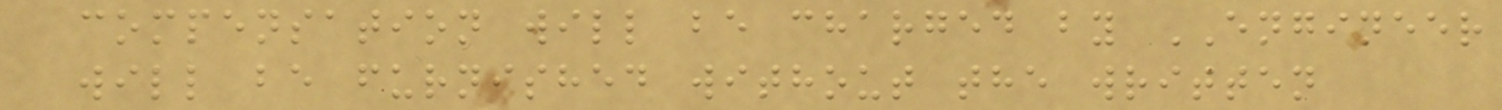compensation will be charged by ENGINEER
will be furnished without the written
